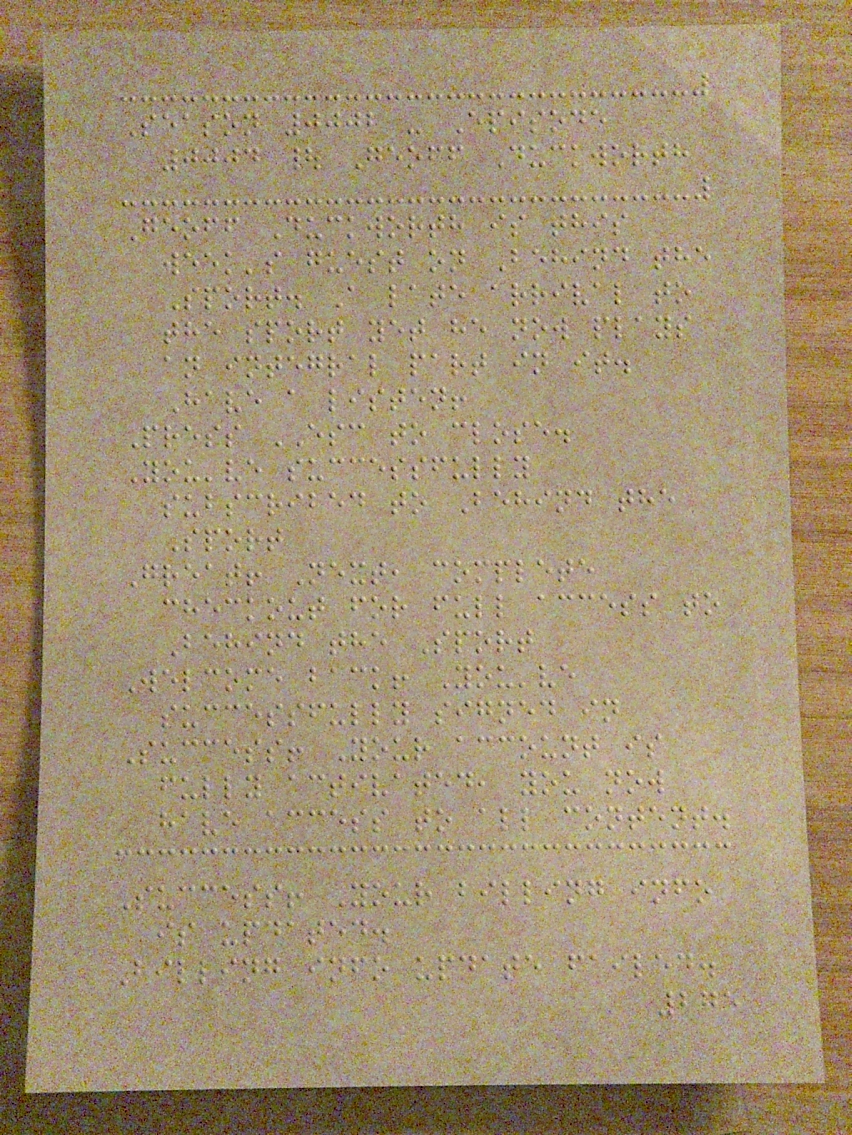Season 0002 - Episode
0004 | Geoff Duckworth
Geoff Duckworth is this
week's guest on Behind the
Sport. A late arrival to
the sport yet he now plays
an integral part in it.
Have a listen!
Press ESC to close.
You've successfully
subscribed to Behind the
Sport
Great! Next, complete
checkout for full access to
Behind the Sport
Welcome back! You've
successfully signed in
Success! Your account is
fully activated, you now
have access to all content.
Success! Your billing info
is updated.
Billing info update failed.
275
